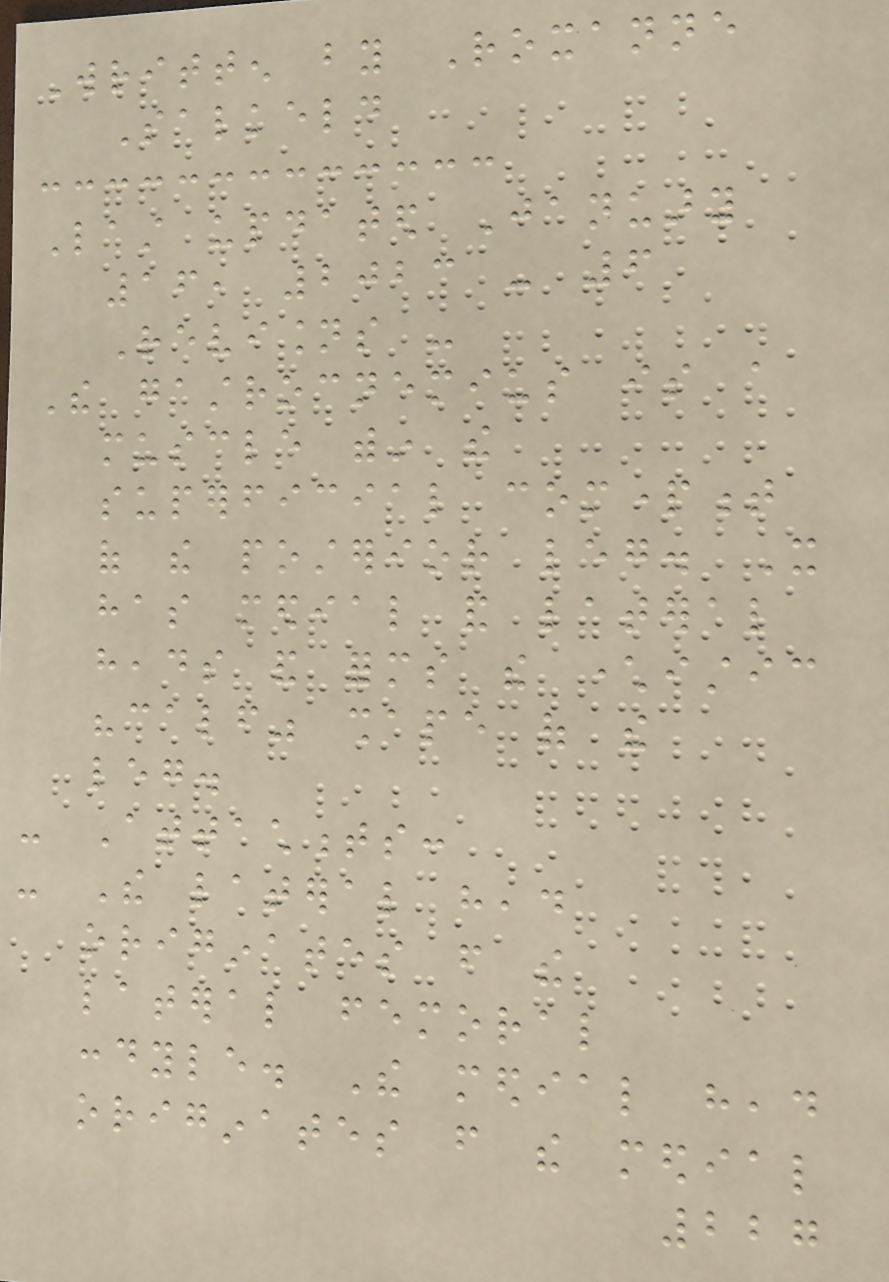Written by Roxanne
Salkeld
Last updated January
16, 2023 - 6
Revisions -
The gastrocnemius is a
muscle within the
superficial compartment
of the posterior leg. It
has medial and lateral
heads and forms the characteristic
"calf" shape of the
leg.
- Attachments:
- The lateral head
originates from the
lateral femoral
condyle. The medial head
originates from the medial
227
